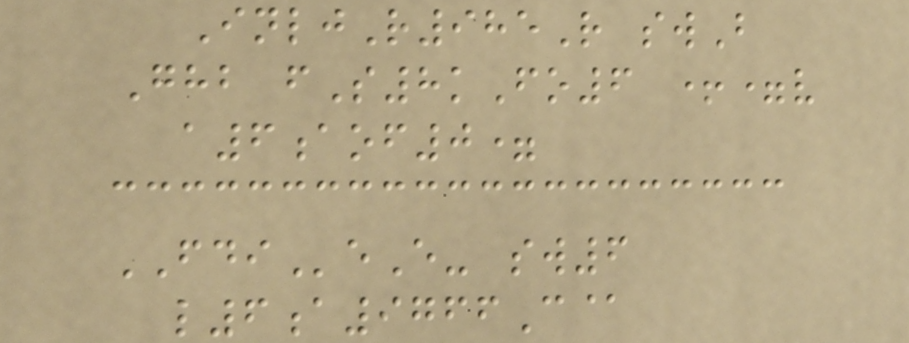InljR985R swB
Ghb fS8kFo6 +=v
a6aof0=
FDIeE- sw6
l6a9766C@
